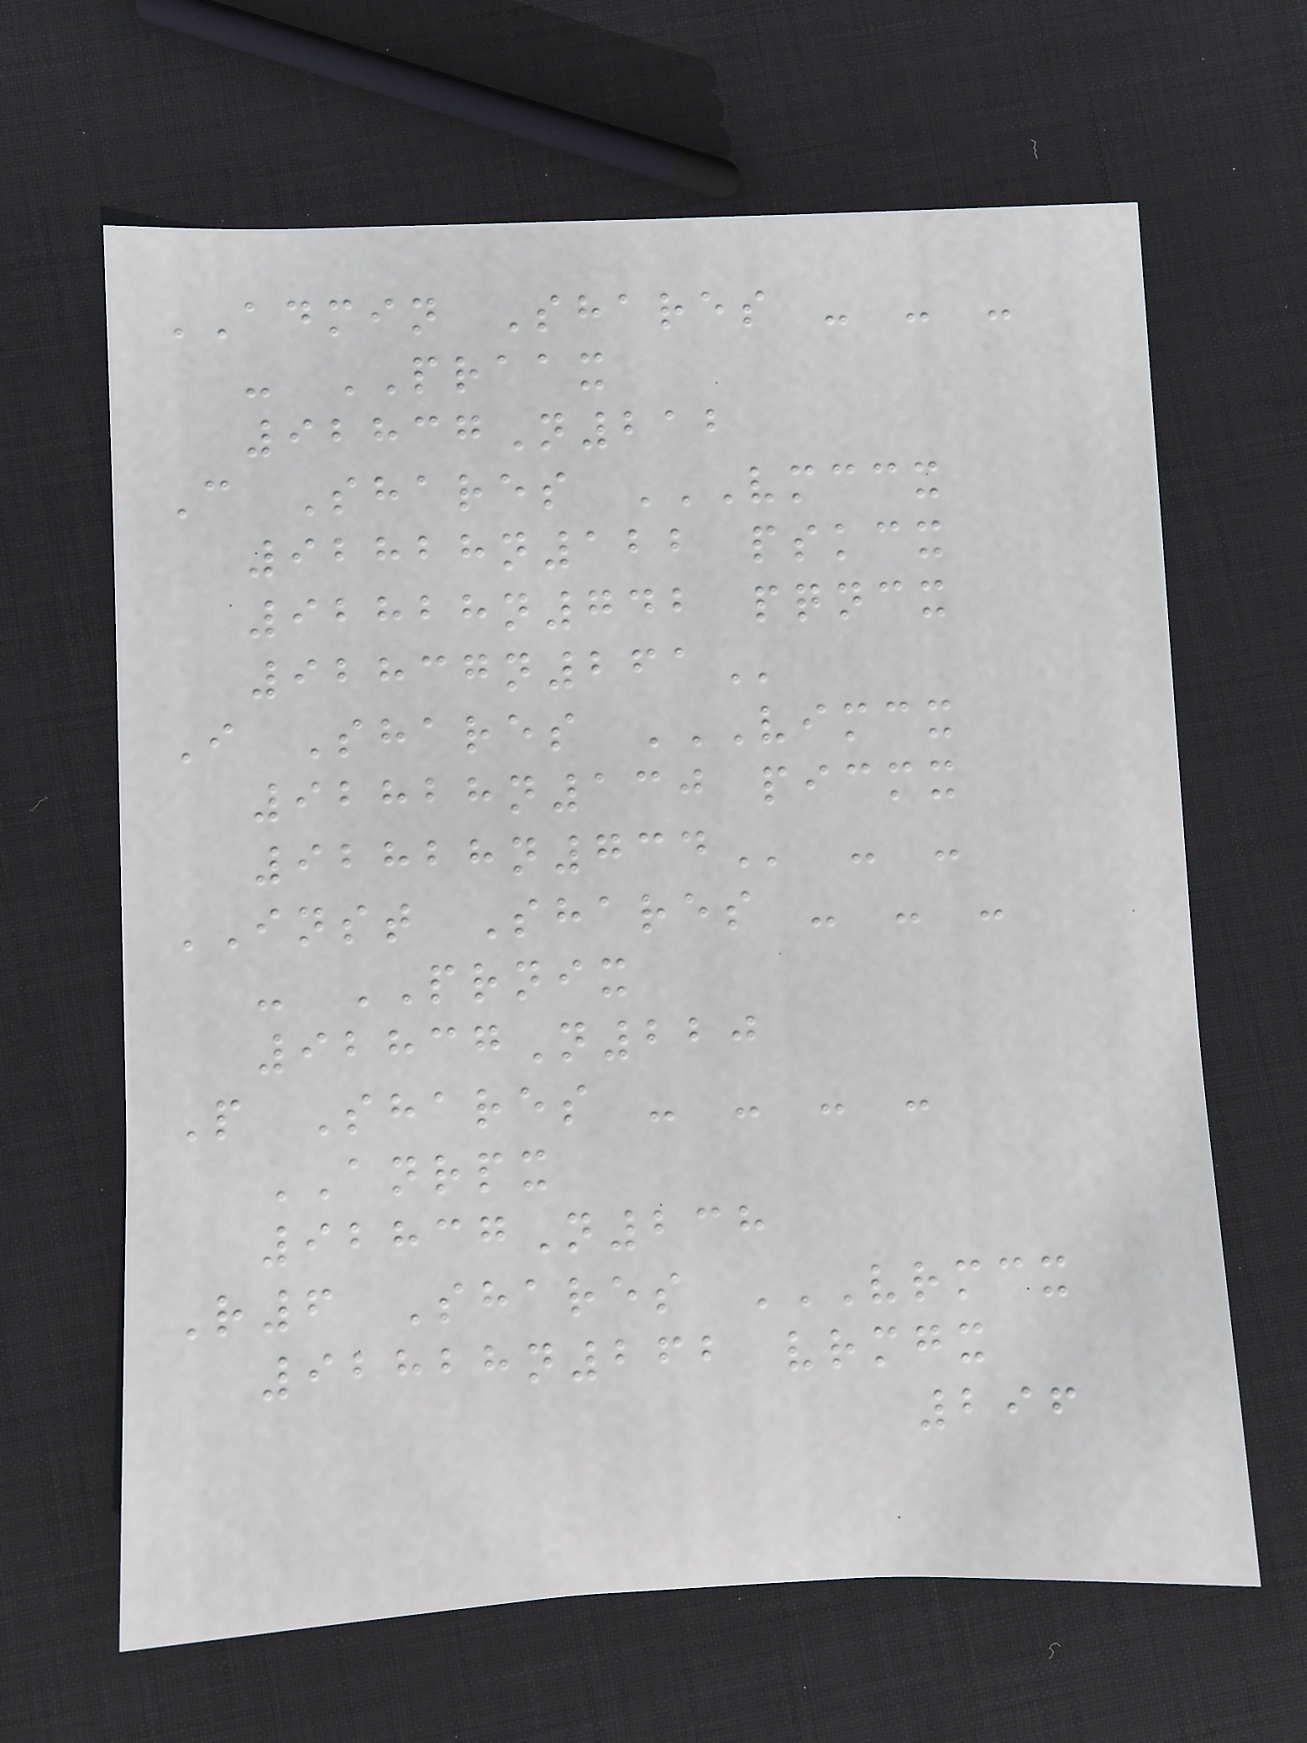ADMIN Shares - - -
- PRAAX
92837N212
C Shares VMCCX
92828N122 PSKCX
92828N742 PQNCX
92837N261
I Shares VIMCX
92828N130 PICMX
92828N734 - -
INST Shares - - -
- PRNIX
92837N220
P Shares - - - -
ANRPX
92837N238
R6 Shares VRMCX
92828N262 VRMGX
296
